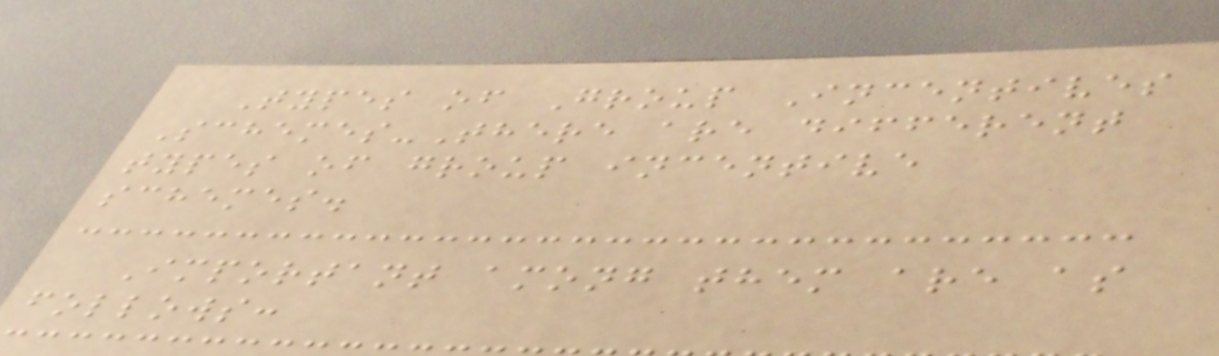Types of Group Incentives
Schemes-There are different
types of group incentive
schemes.
Important among them are as
follows:
